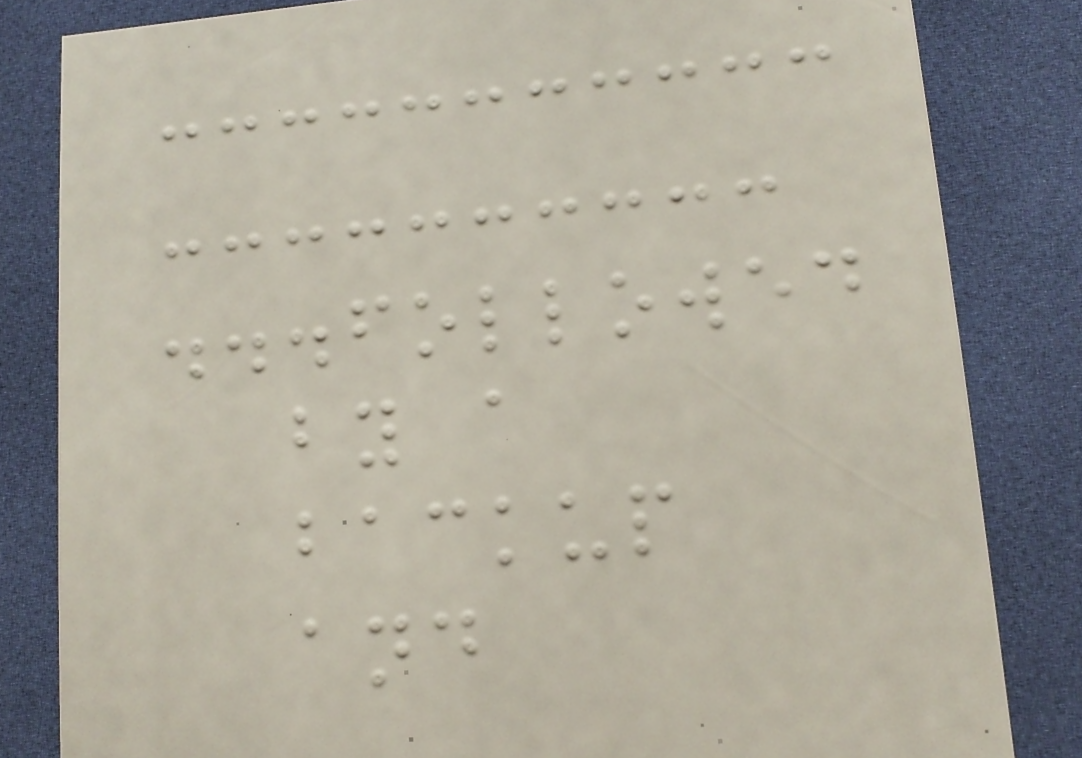...followed
by a
backup
and
